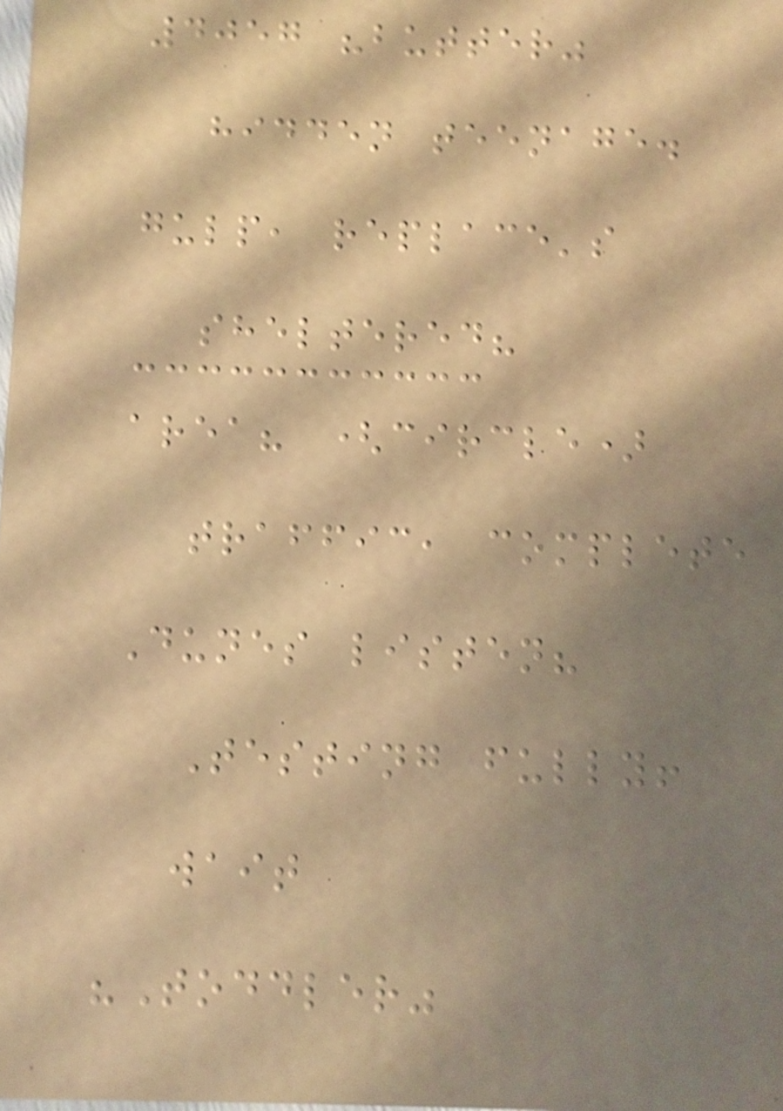4057 "butter"
hidden teenage.
gulp, replace's
sheltered?
area? (circle)
traffic, complete
Dunes listen?
Testing fully!
wait
"Toddler"
